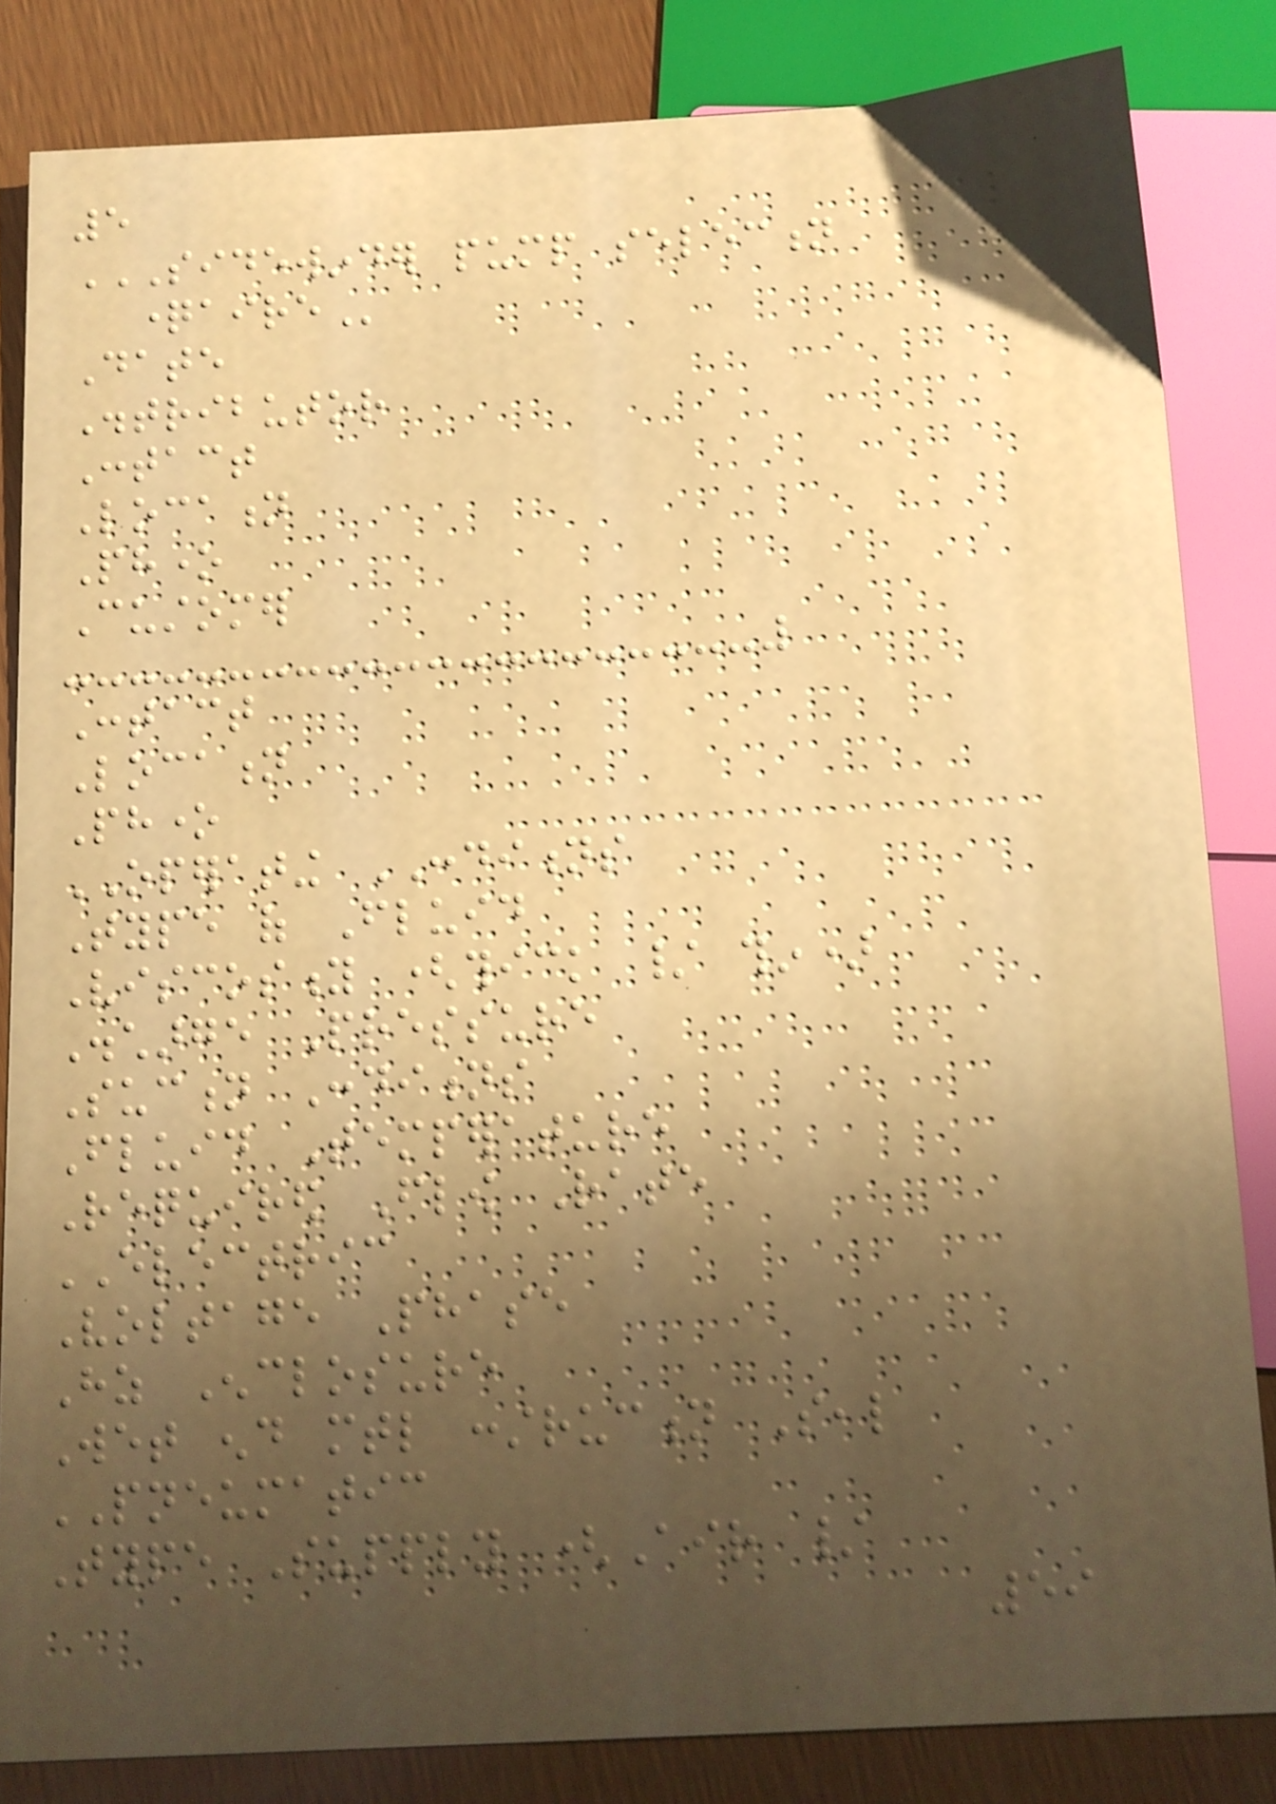5
SIDEWINDER PUMP SELECTION
QUESTIONAIRE
Date
Distributor
Contact
Location
Phone
Customer
Contact
Location
Phone
OPERATING CONDITIONS
Type of Fluid
Viscosity (thick / thin)
Discharge Pressure
Suction Conditions
Fluid Temperature
Required Flow Rate
ELECTRIC
Voltage Phase
Hz Enclosure
Wet end mtl construction Seal
PNEUMATIC
Type Supply (Air /
59
